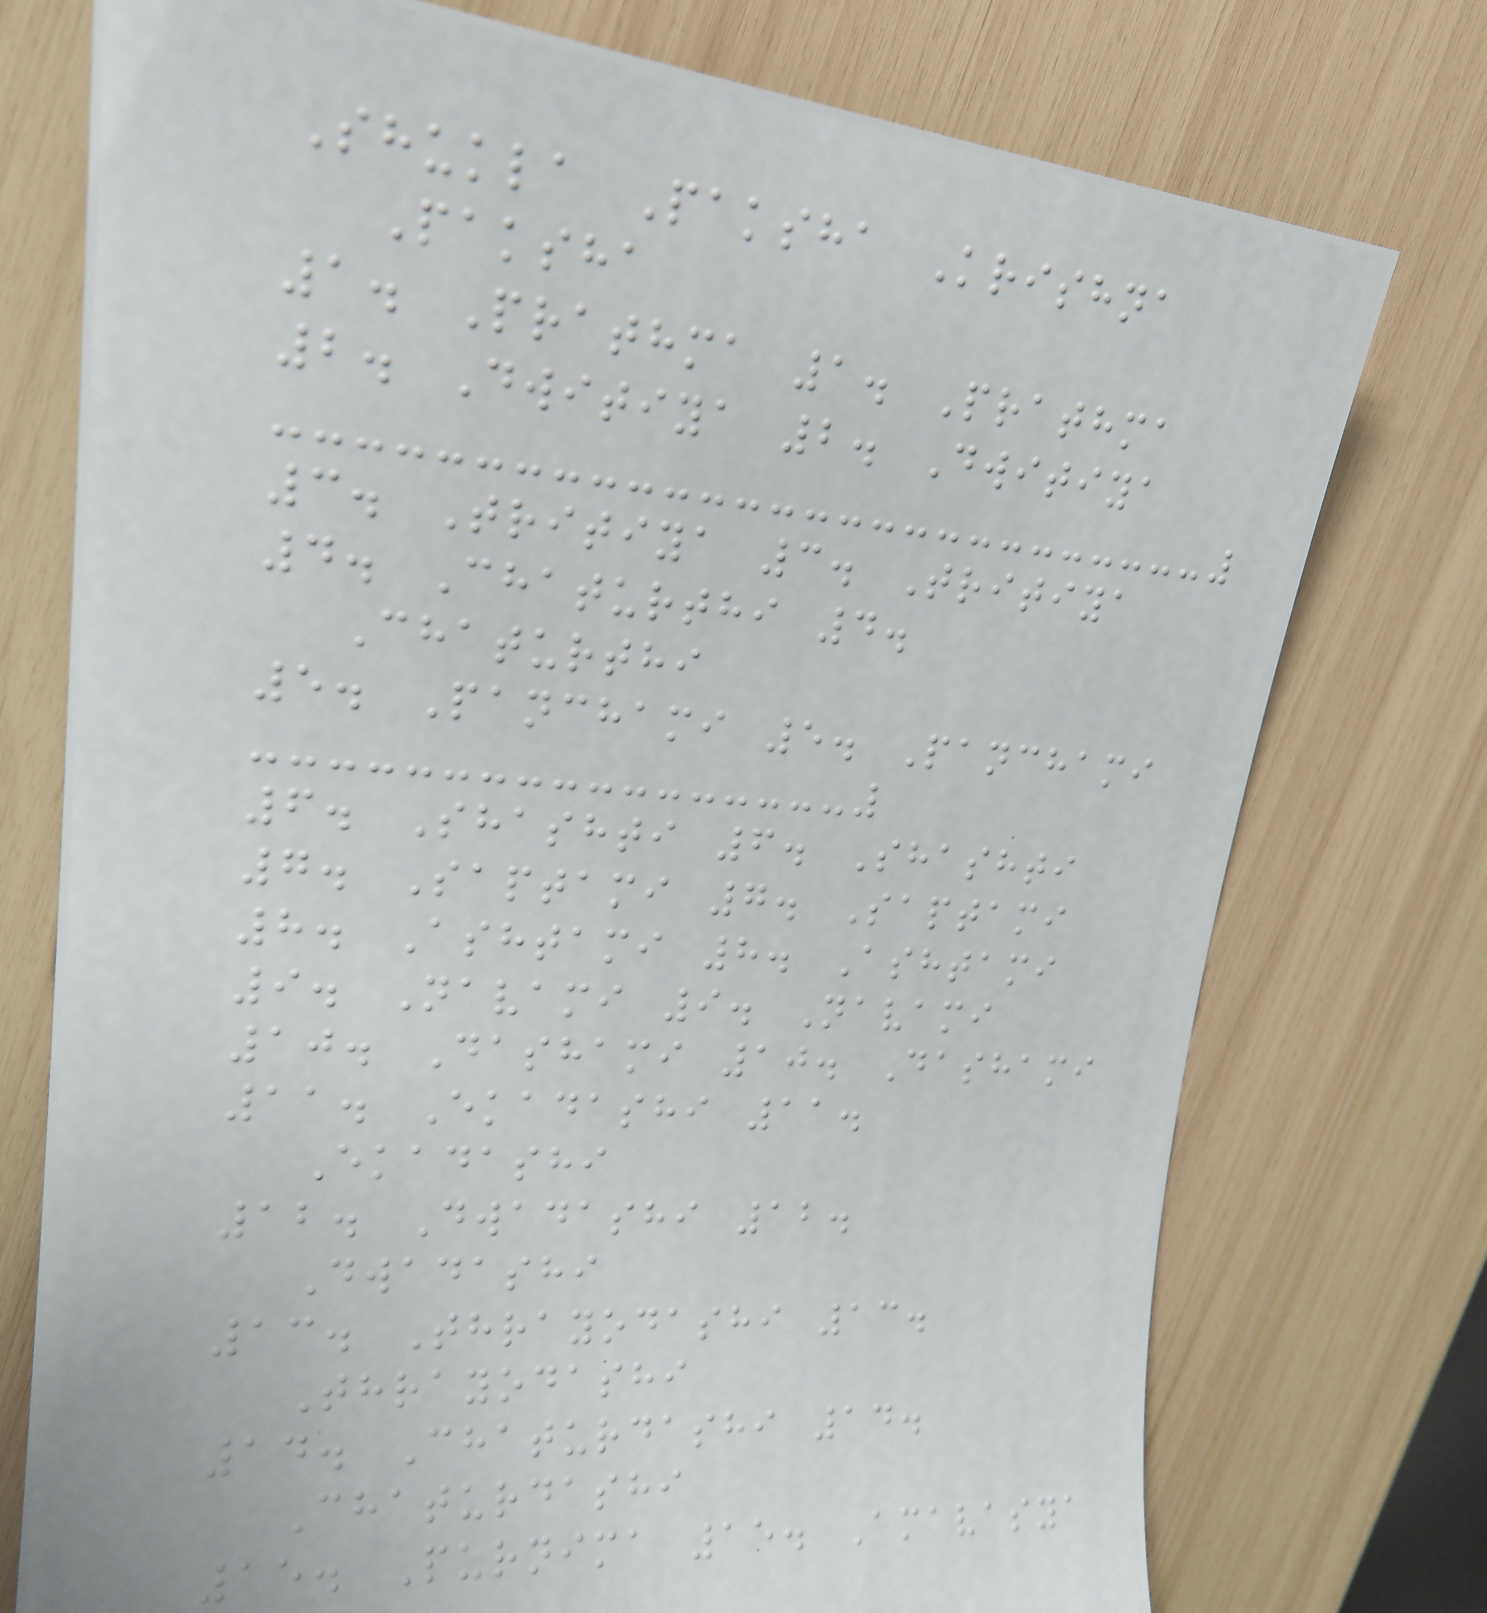Shukla Paksha Krishna
Paksha
1. Prathma 1. Prathma
2. Dwitiya 2. Dwitiya
3. Tritiya 3. Tritiya
4. Chaturthi 4.
Chaturthi
5. Panchami 5. Panchami
6. Shashti 6. Shashti
7. Saptami 7. Saptami
8. Ashtami 8. Ashtami
9. Navami 9. Navami
10. Dashami 10. Dashami
11. Ekadashi 11.
Ekadashi
12. Dwadashi 12.
Dwadashi
13. Thrayodashi 13.
Thrayodashi
14. Chaturdashi 14.
Chaturdashi
15. Purnima 15. Amavasya
